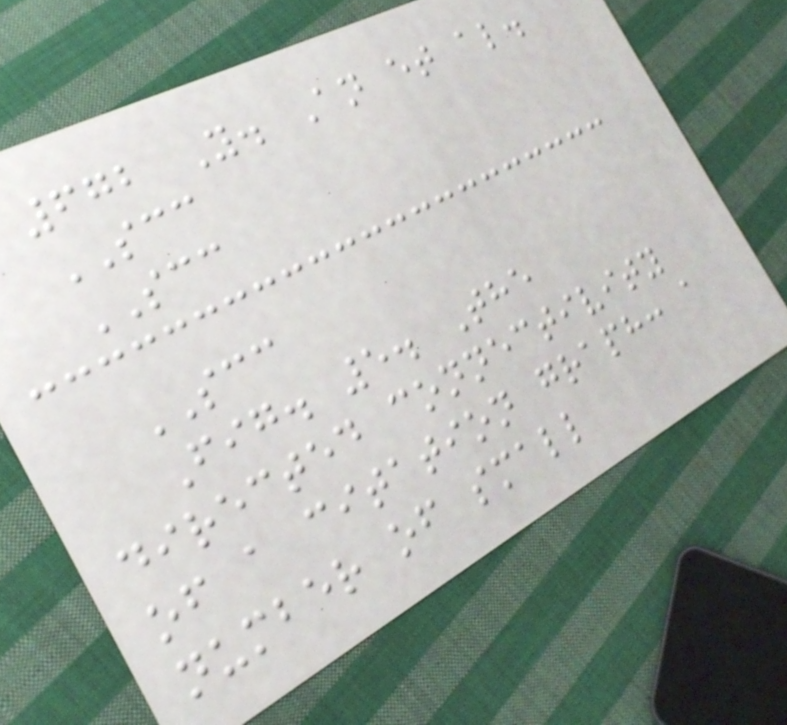672 Y. An et al.
SCC
SCC
SCC
Fig. 5. The
directed connectivity
of a citation graph: a
number of small
